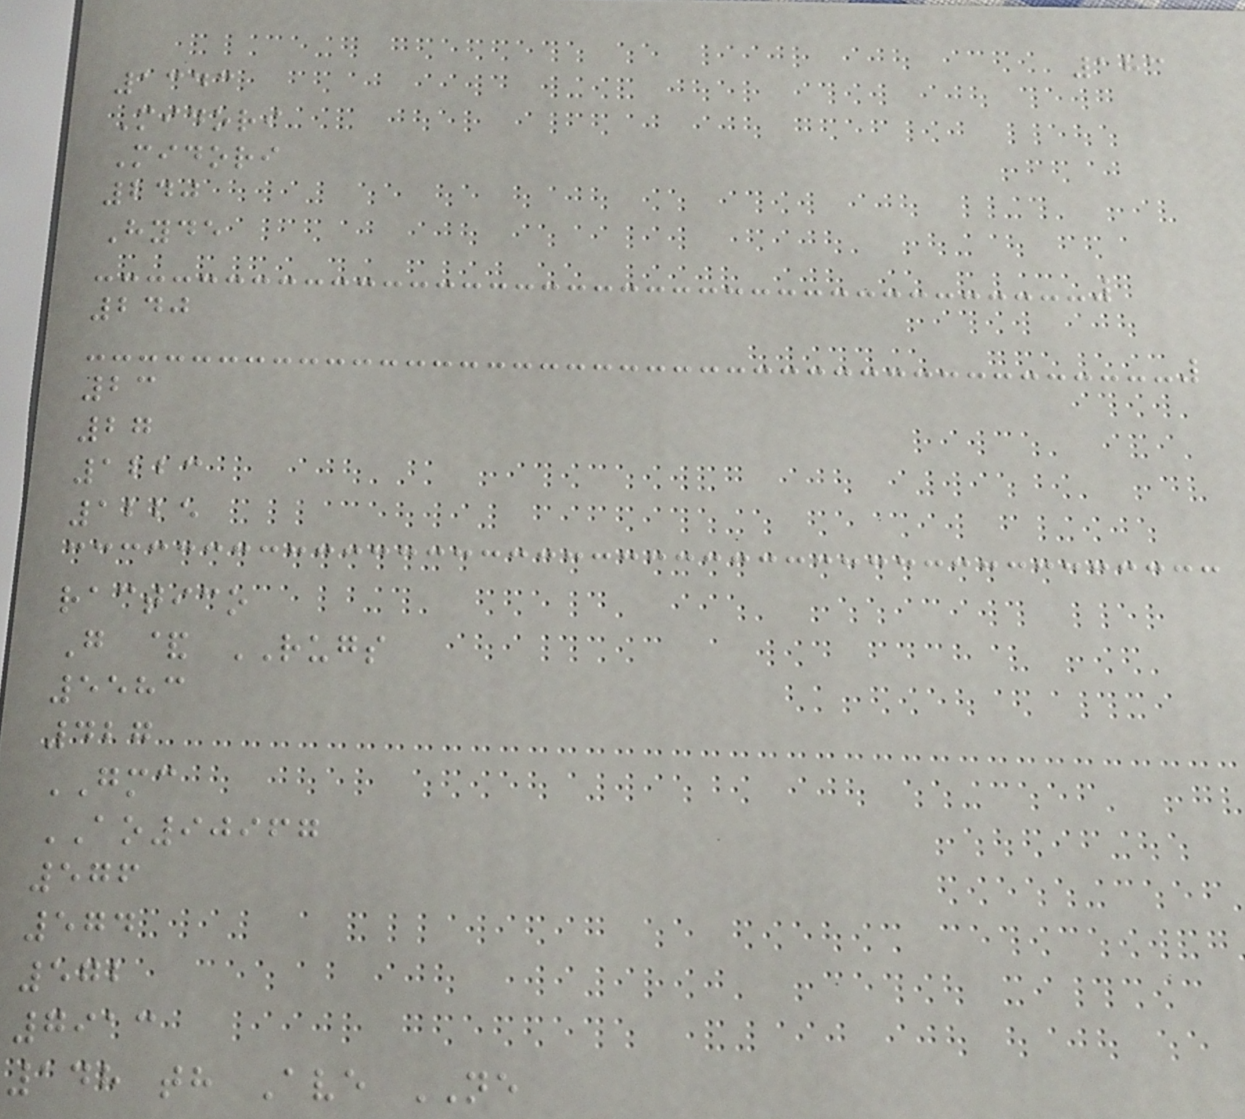183
1343
Midori
Midori
240
Hyde
240
23
27
1223
1225
ractico
G & RUGS
5583
427
GMC
AO90967
576
574
572
7913
148 th Ave NE
